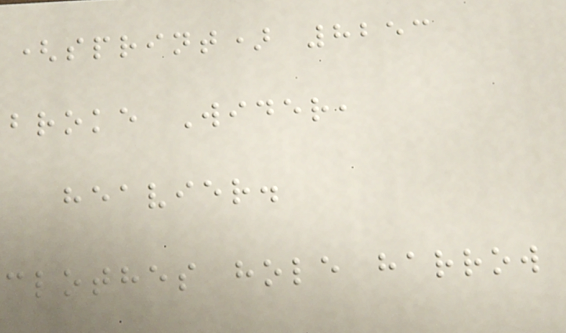(sprint) 8253
broke Wider,
heavier.
clothes hole harrow
